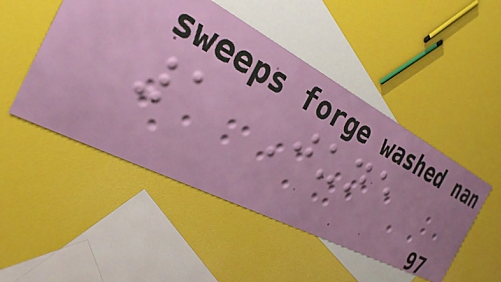1 June
